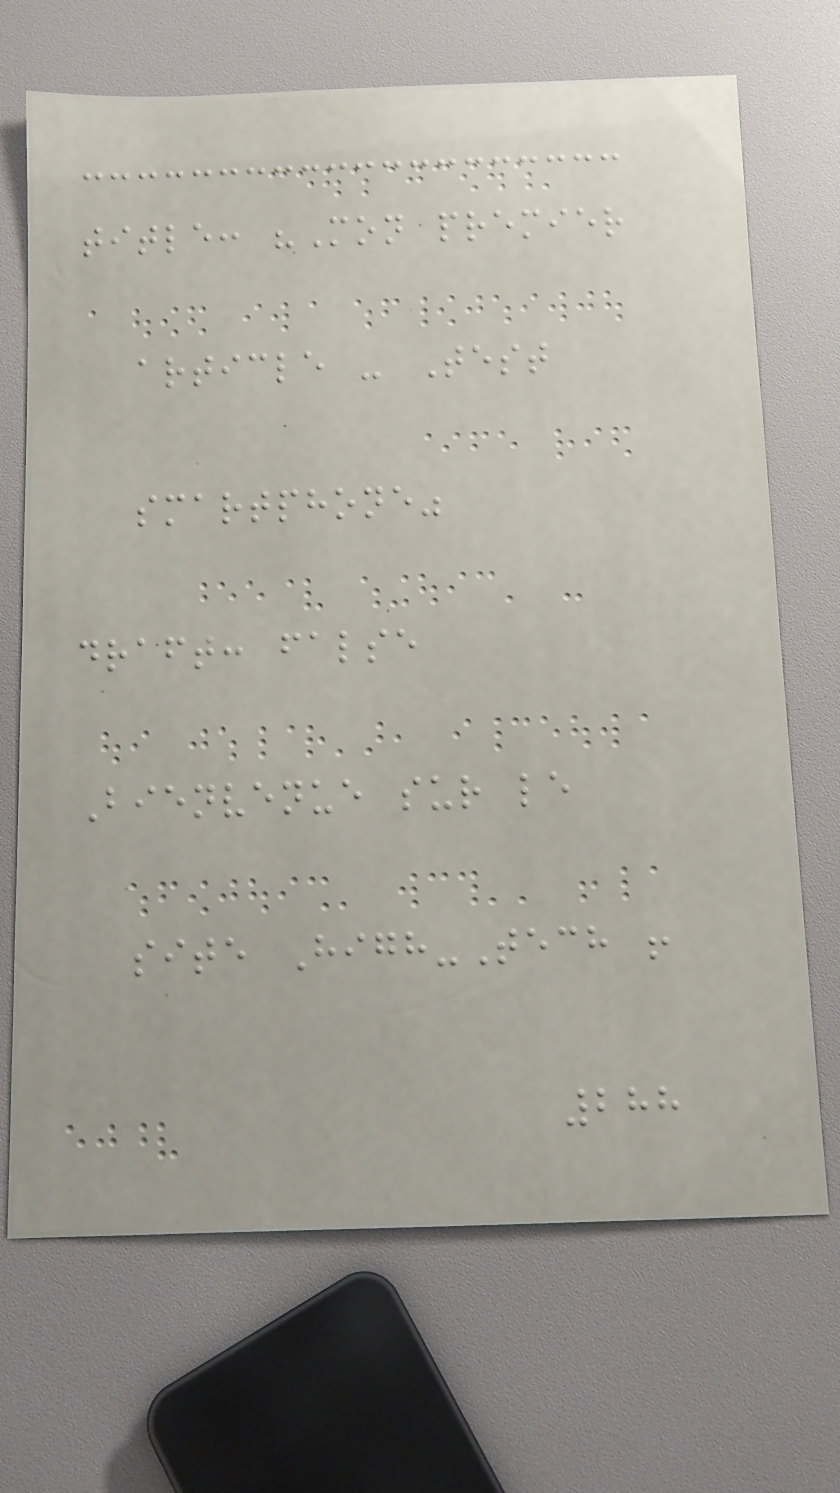title: "Mon premier
article - Test
smartphone"
draft: false
Bienvenue sur le
site High-Tech !
288
